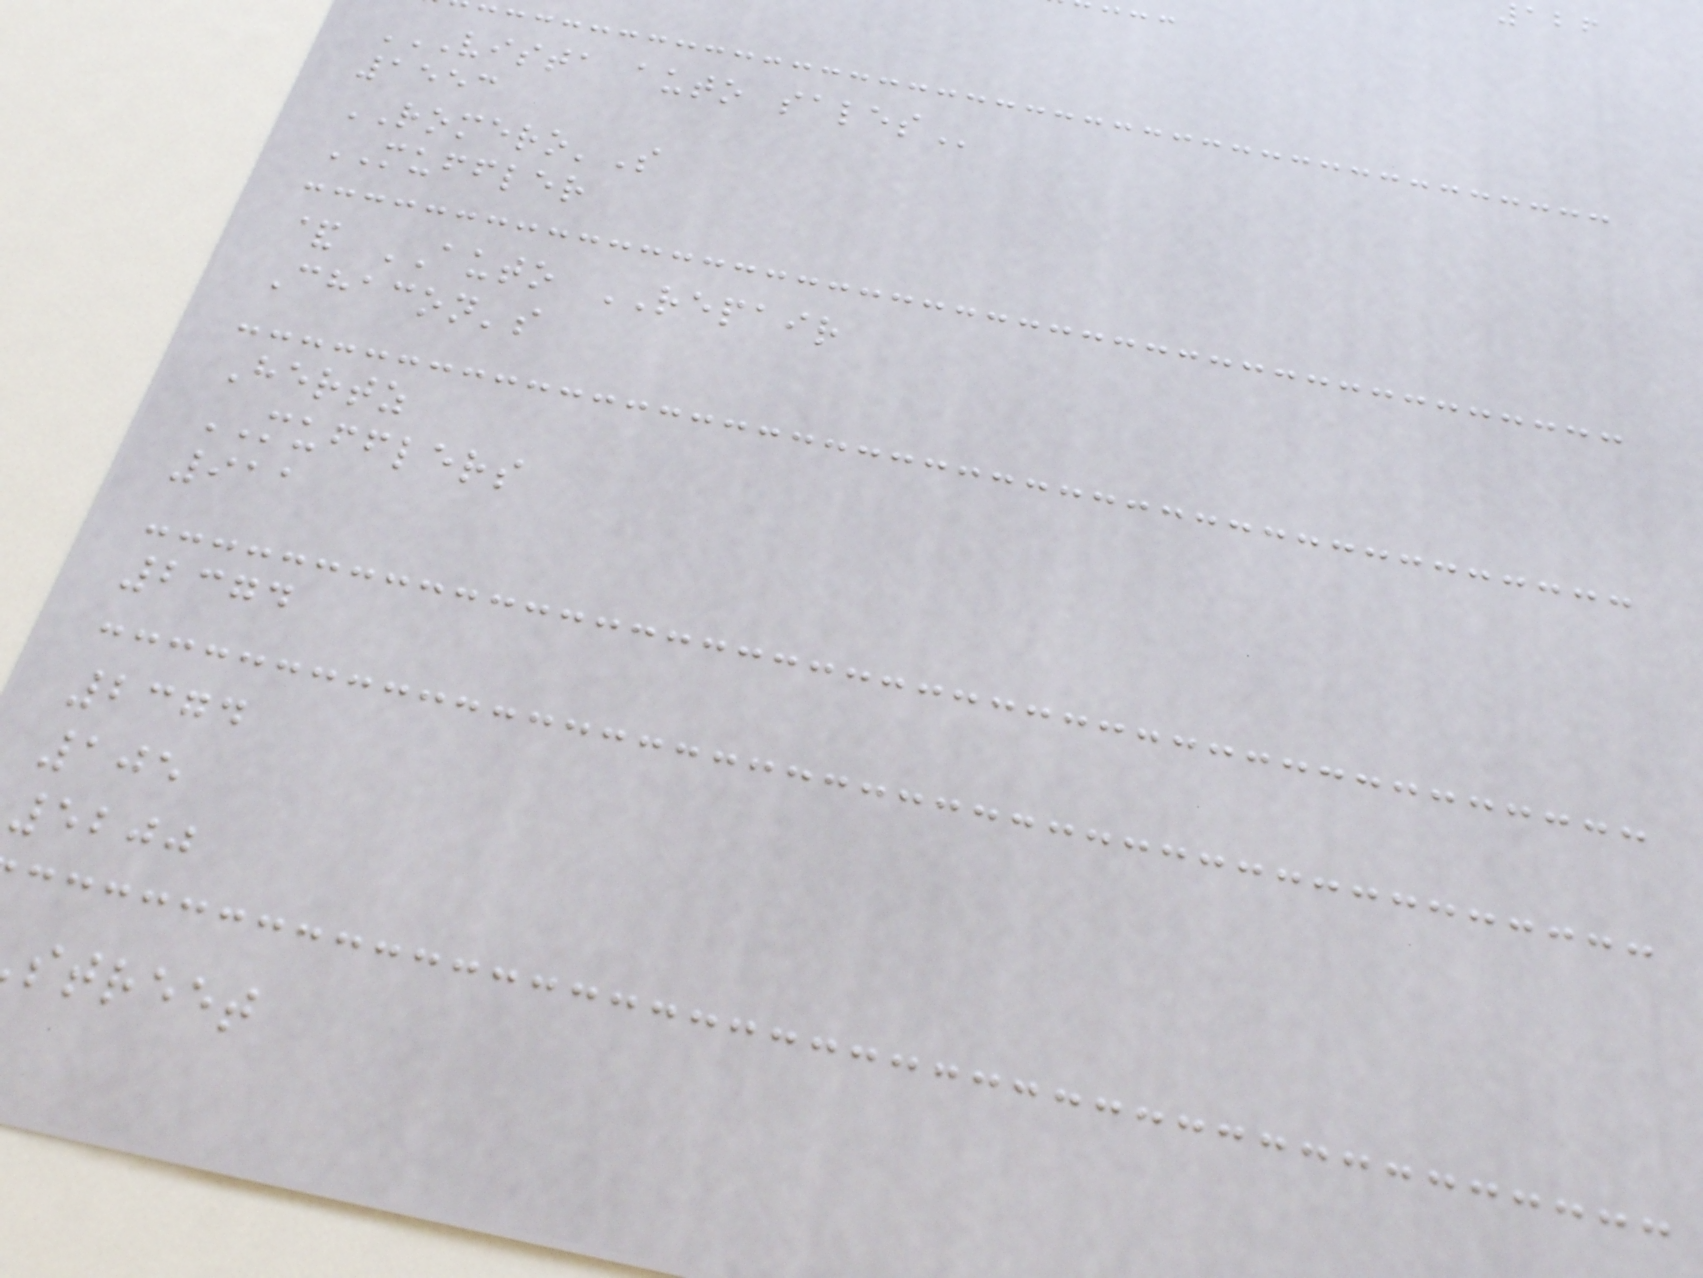VISTA AUTO SALES
1553
ROMERO'S
MUFFLER
& AUTO REPAIR
Chacon's
Hertz
MUFFLERS
911
2374
2374
105
5200
street
